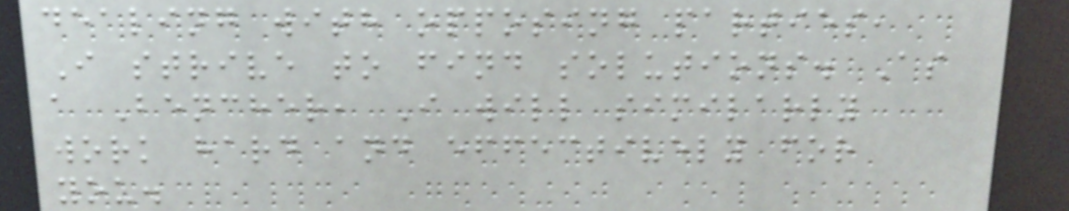dealing with opposing parties,
I strive to find solutions. As
a Bencher, I will similarly
work hard and effectively for
you.
